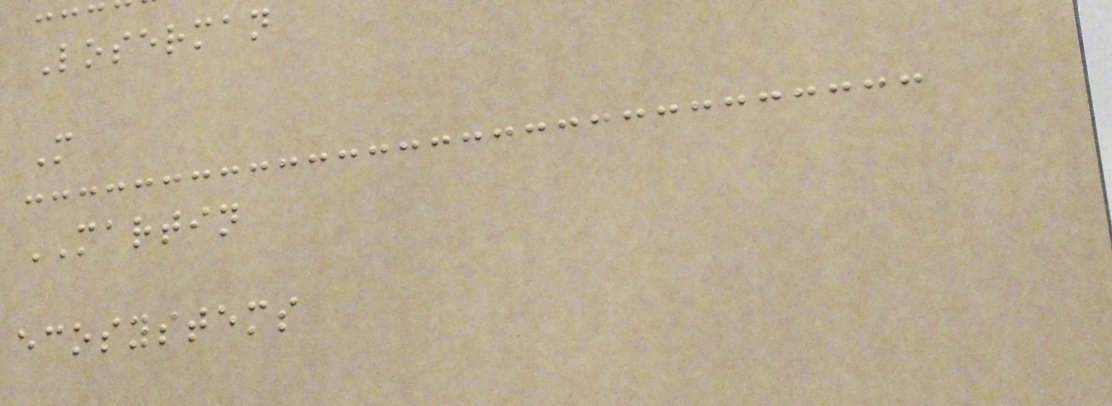Loserman
M
MARTIN
ecosystems
